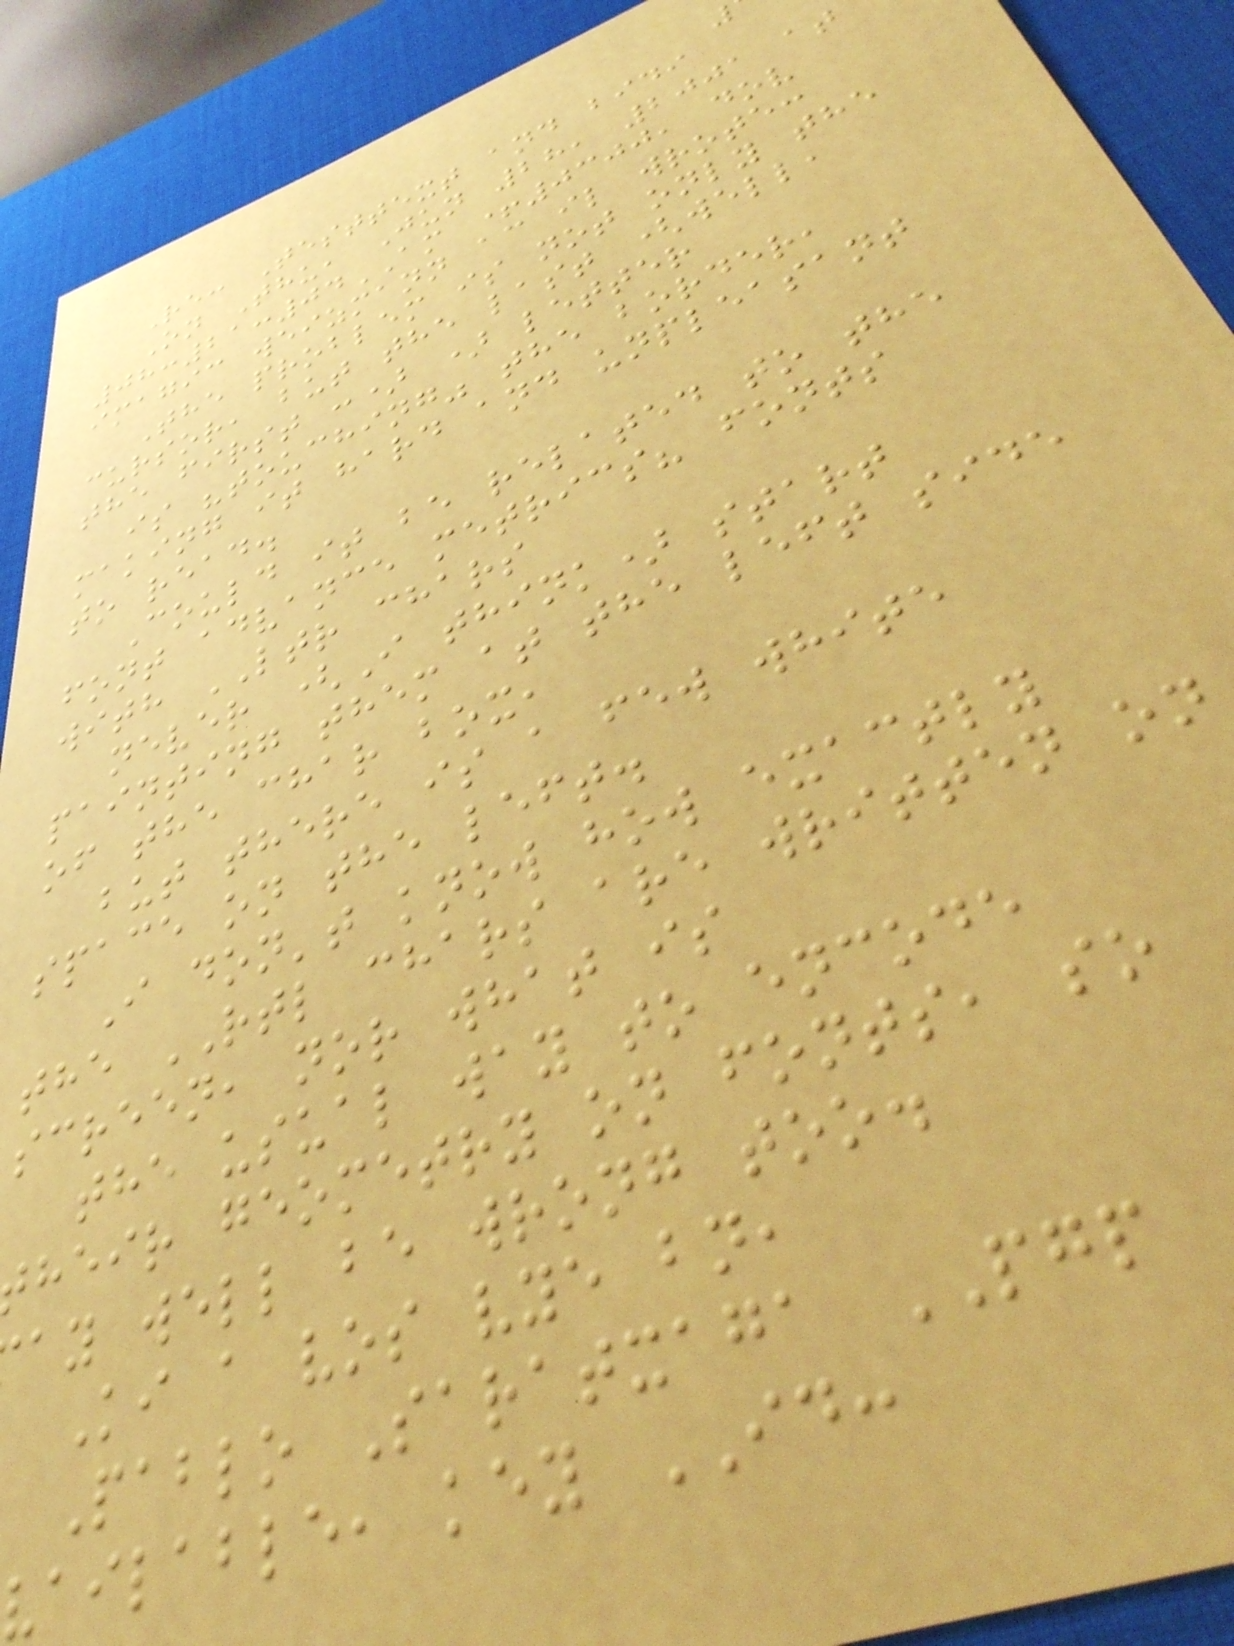Re: Testtext and bidi
On Thu, Jun 28, 2001 at
08:21:04AM +0300, dov
imagic weizmann ac il wrote:
The problem is not only the
cursor, but the last (well,
the first :) ) letter
is "touching" the border,
making it hard and unpleasant
to read.
Could it be related to the
font advance metrics? fonts
with LTR chars
never (I think) start
painting them at the left side
of the char box,
but there is a few white
space on the left.
I don't know how exactly
the RTL chars are written on
screen, nor what is
the usual way to encode
heir geometry on fonts, so
ay well be wrong too.
Ki a vos vye bn,
Pablo Saratxaga PGP
vailable, key ID:
